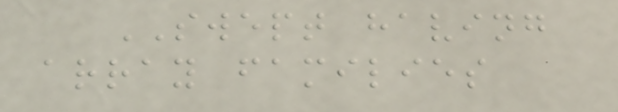SWEPT having
array families
